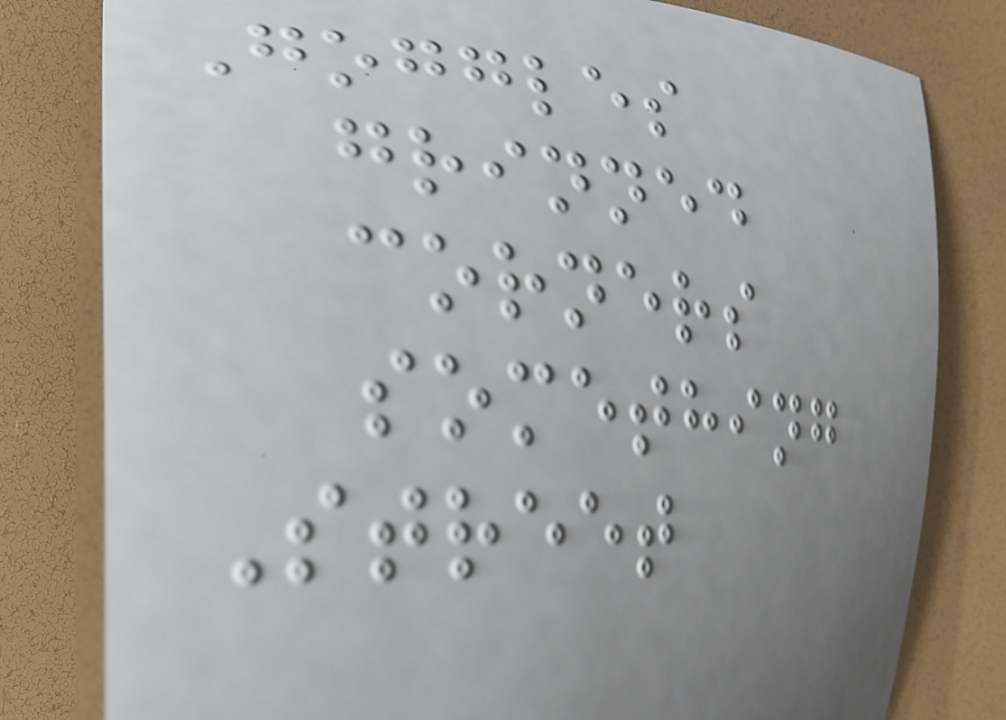Goggles
grinned
corners
something
Street
